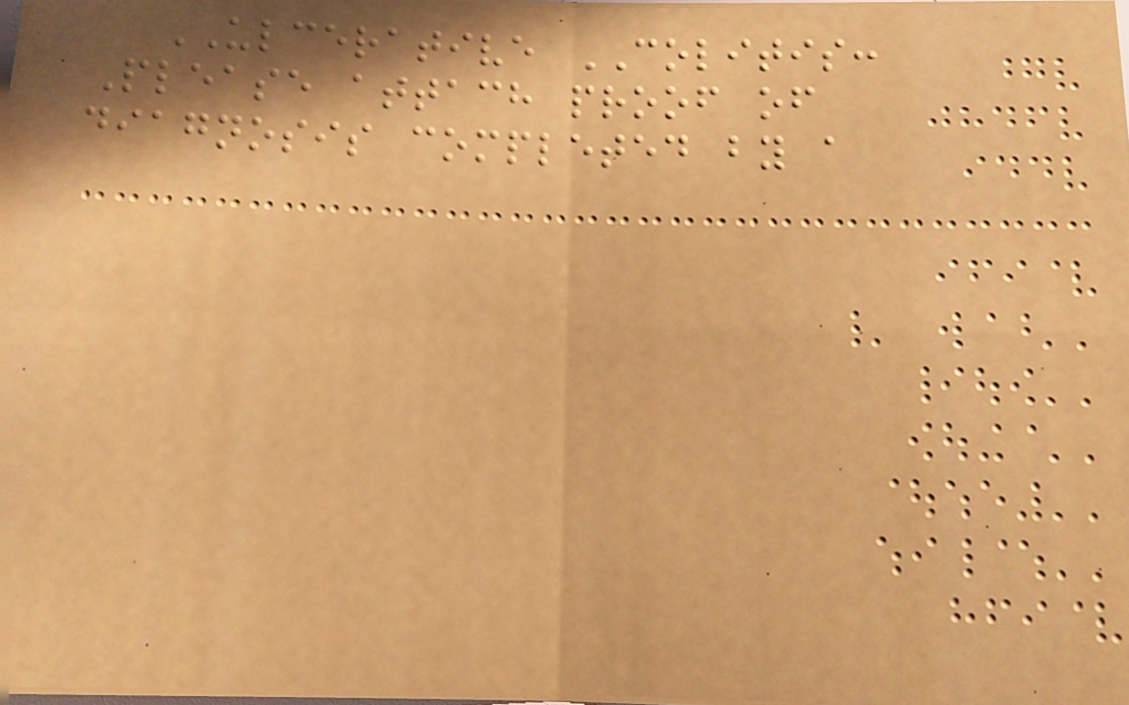ULCERATIVE COLITIS:
Please attach proof of
diagnosis completed by a
